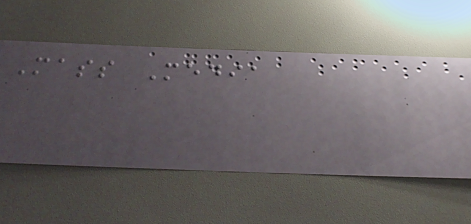Mass Media
